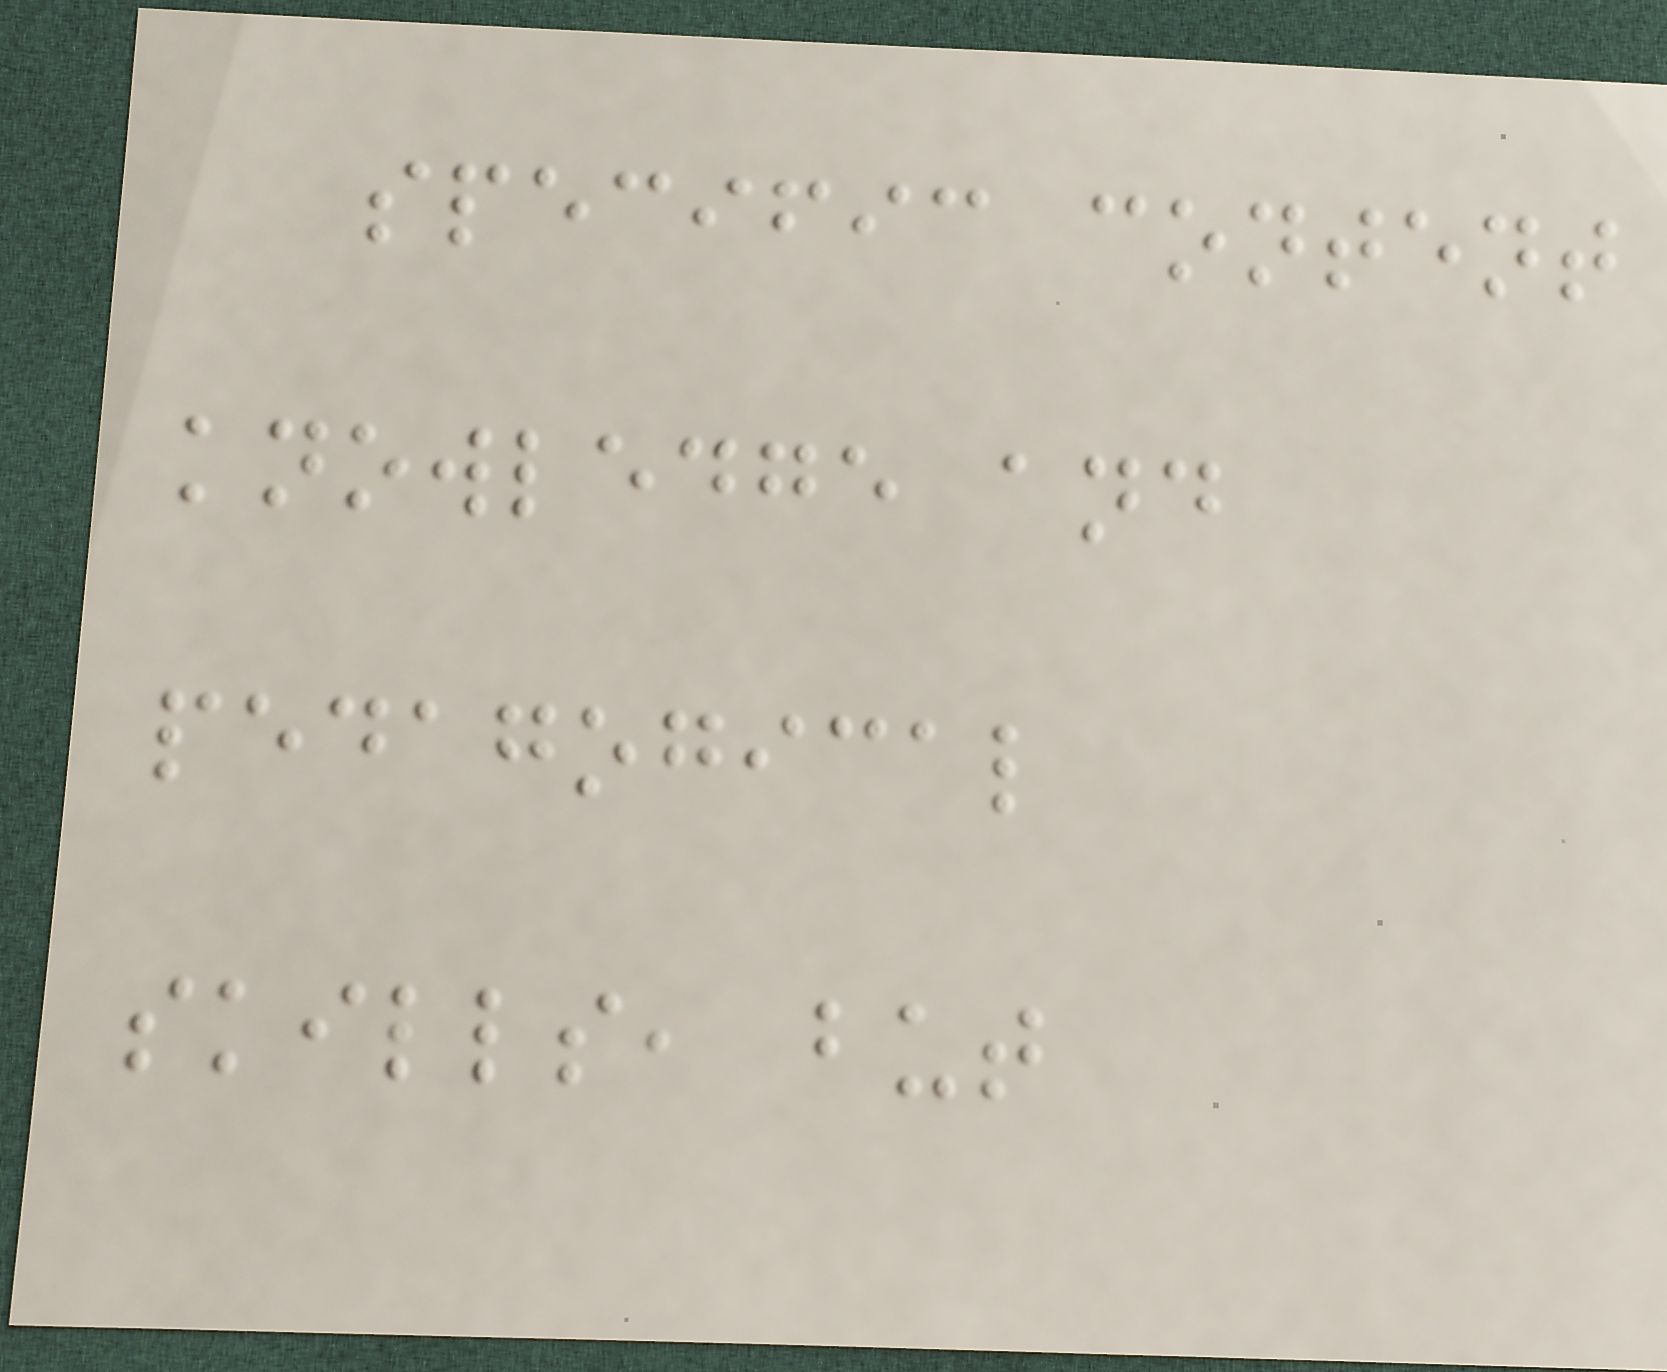specific content
knowledge and
pedagogical
skills, but
